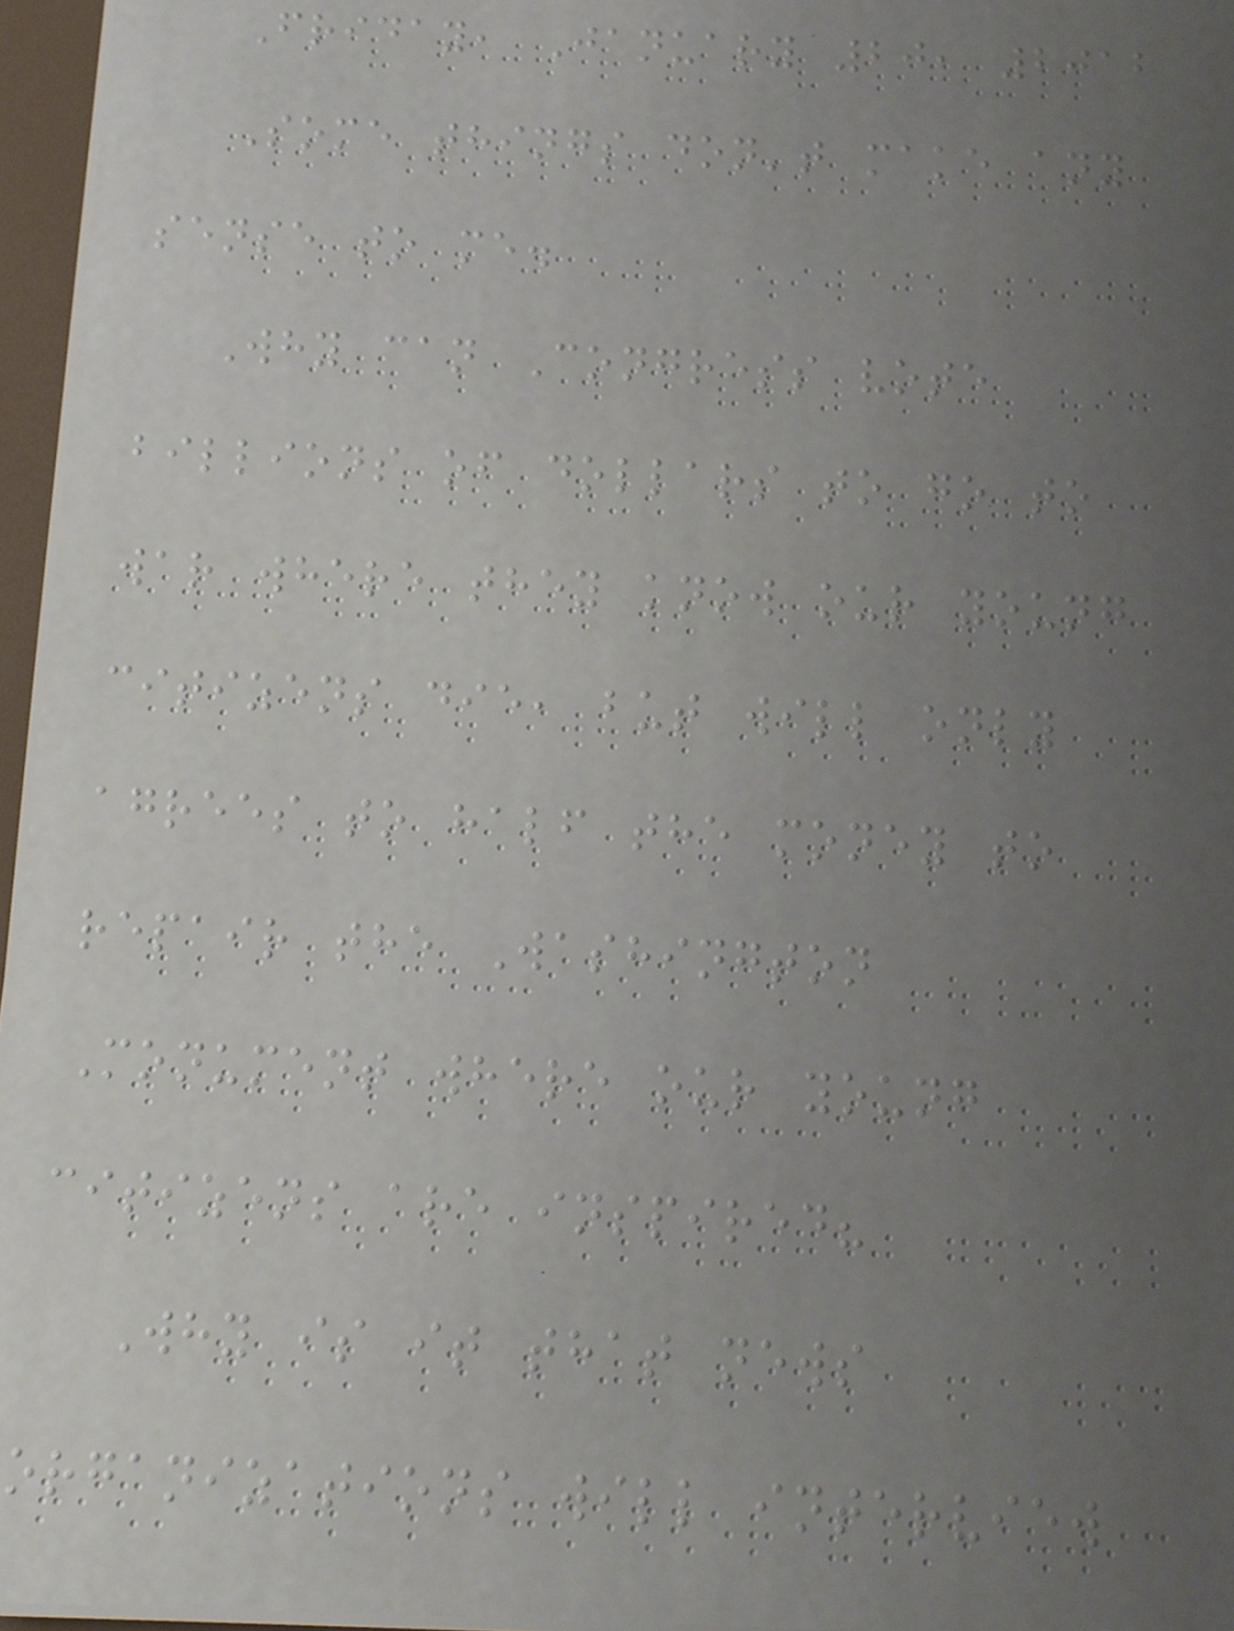Friday, January 20, 2012
Some things don't make any
sense to me.
Why can Congress vote
billions of dollars to go to
war where they know our young
citizens die, but will only
agrees to half the money to
repair the Washington
Monument where our young
citizens are inspired?
Why is it that news
organizations will interview
